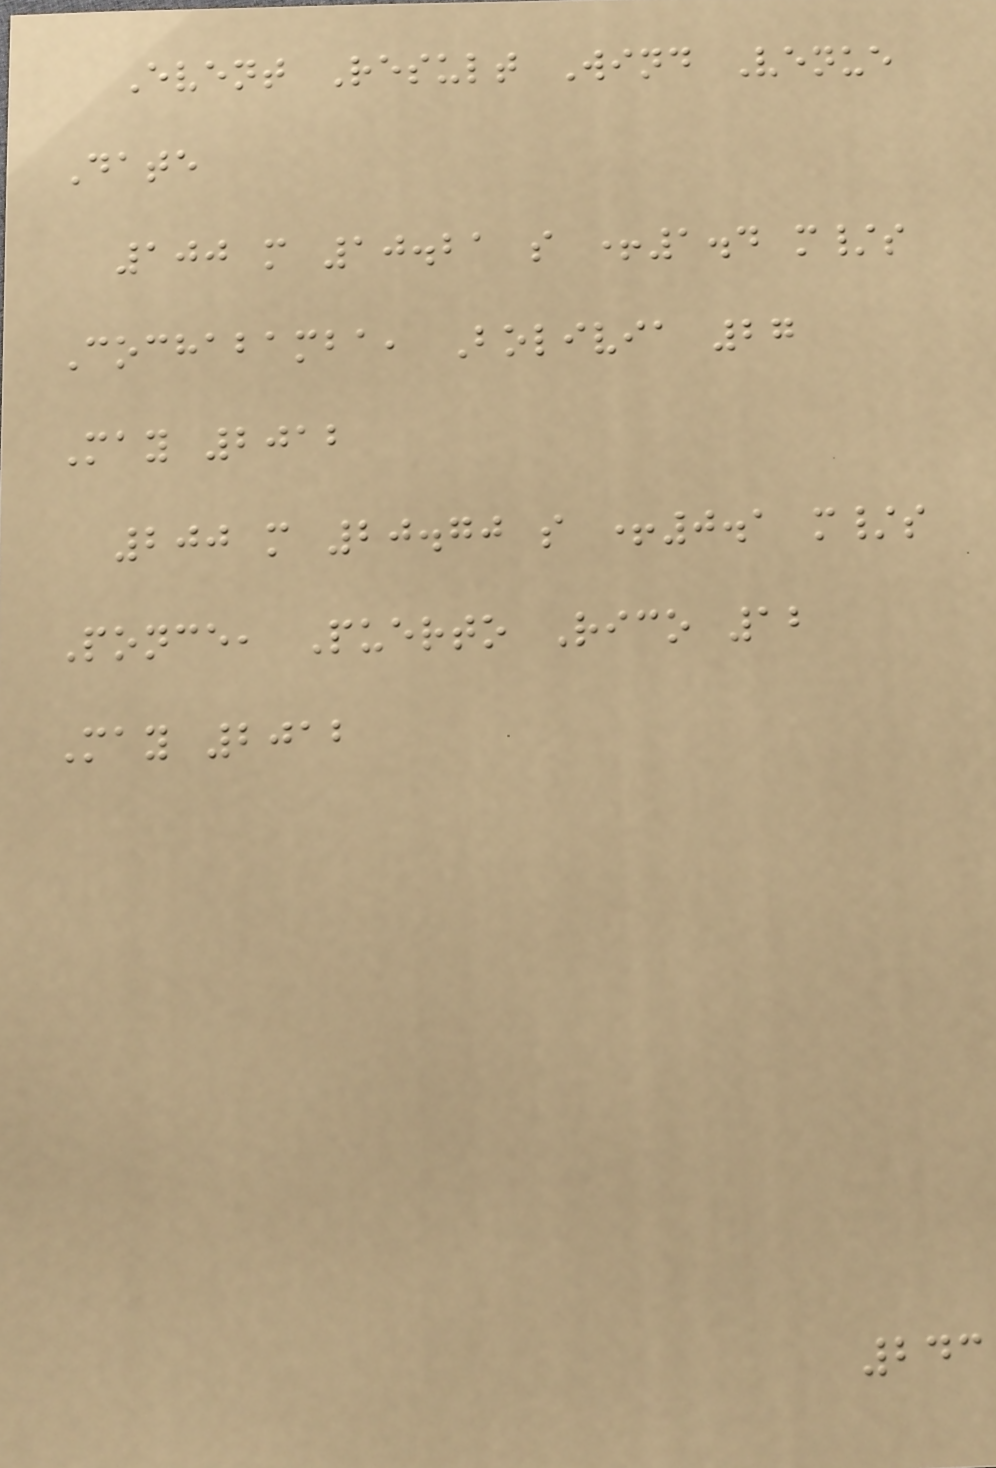Event Result Wind Venue
Date
100 m 10.21 s +1.4 m/s
Cochabamba, Bolivia 27
May 2012
200 m 20.70 s +0.1 m/s
Ponce, Puerto Rico 12
May 2012
243
